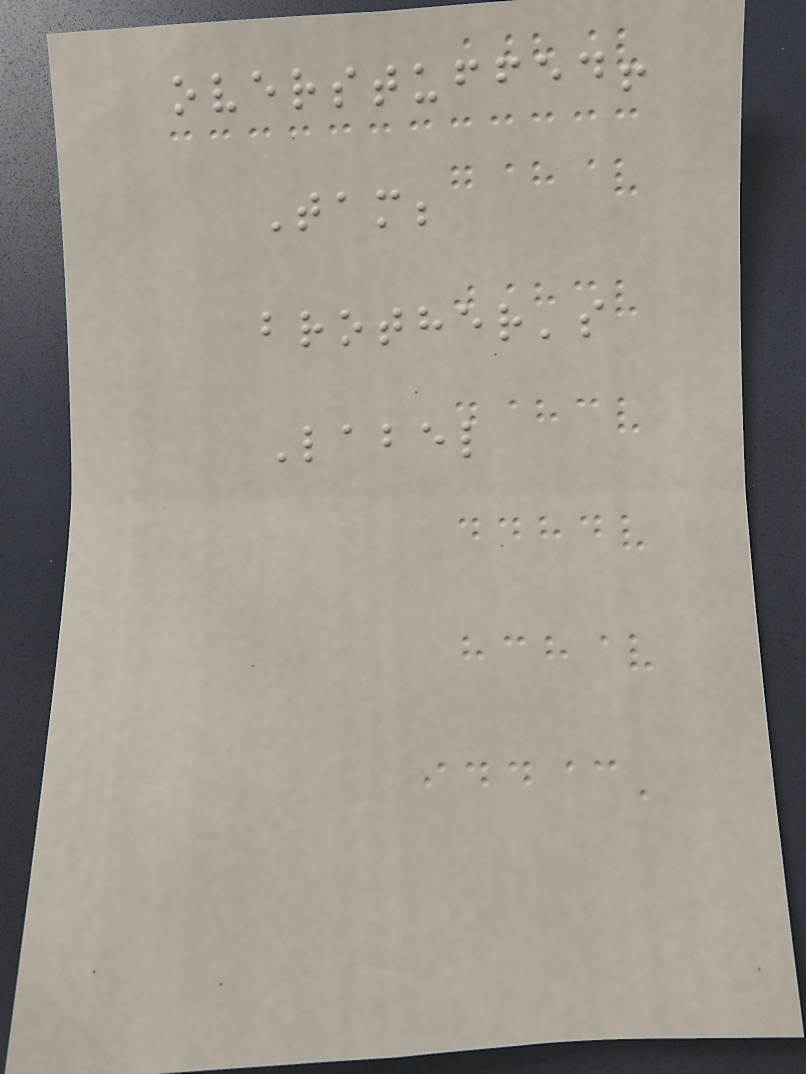overstuffed!
Tam;
brother's
Label
